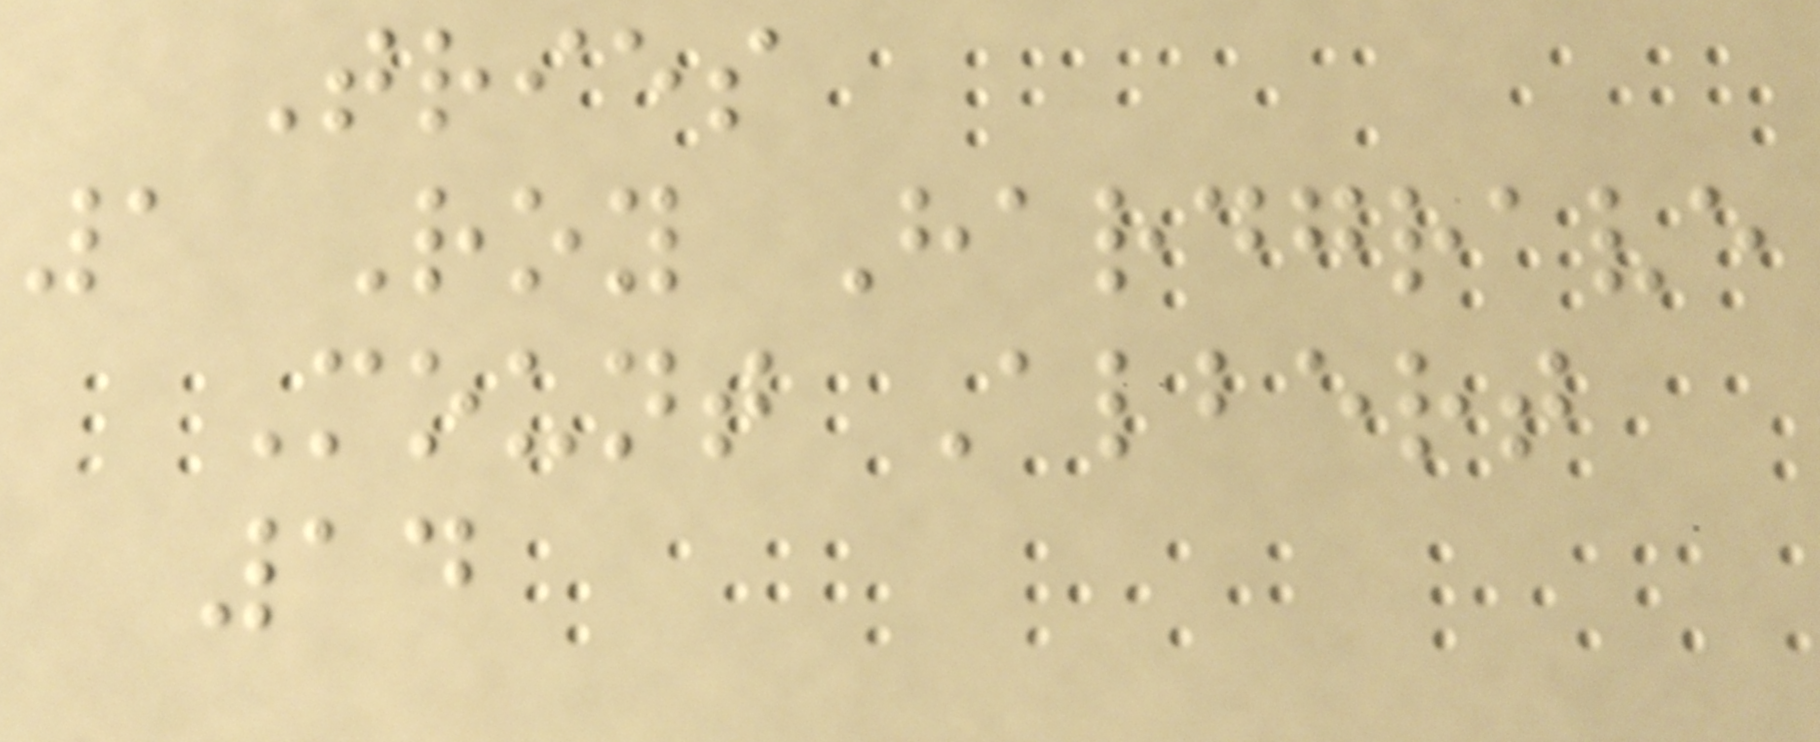Tries
1 Roy Hardgrave
Mount Albert
14
